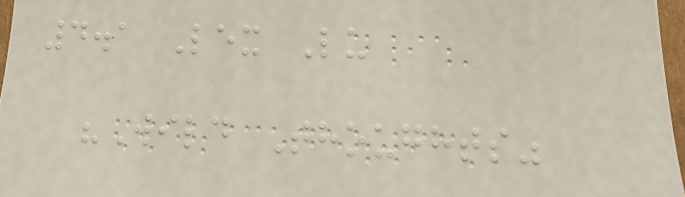4.1 Lex Lu
"Wild Thoughts"
